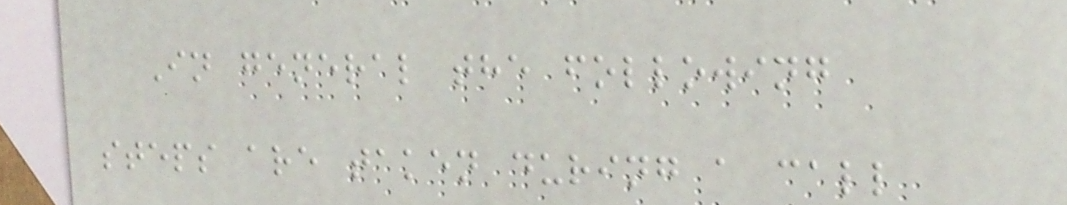In general the following
steps are taken during a call
